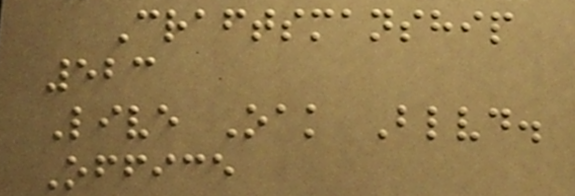Craftsmanship
523
Live Oak Blvd.
Office
